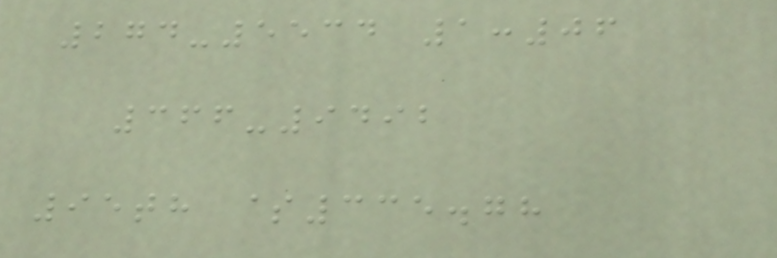274-5534 1:06
366-9492
95th $335.78
